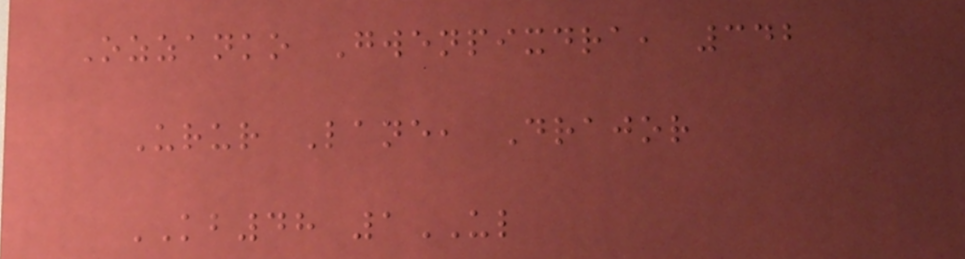Ozzanko Gwenpixdra, 342
Urur Lane, Drajor
KB48 1UL
